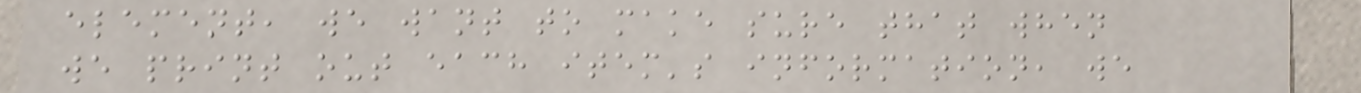element, we want to make sure that when
we print out each item's information, we
